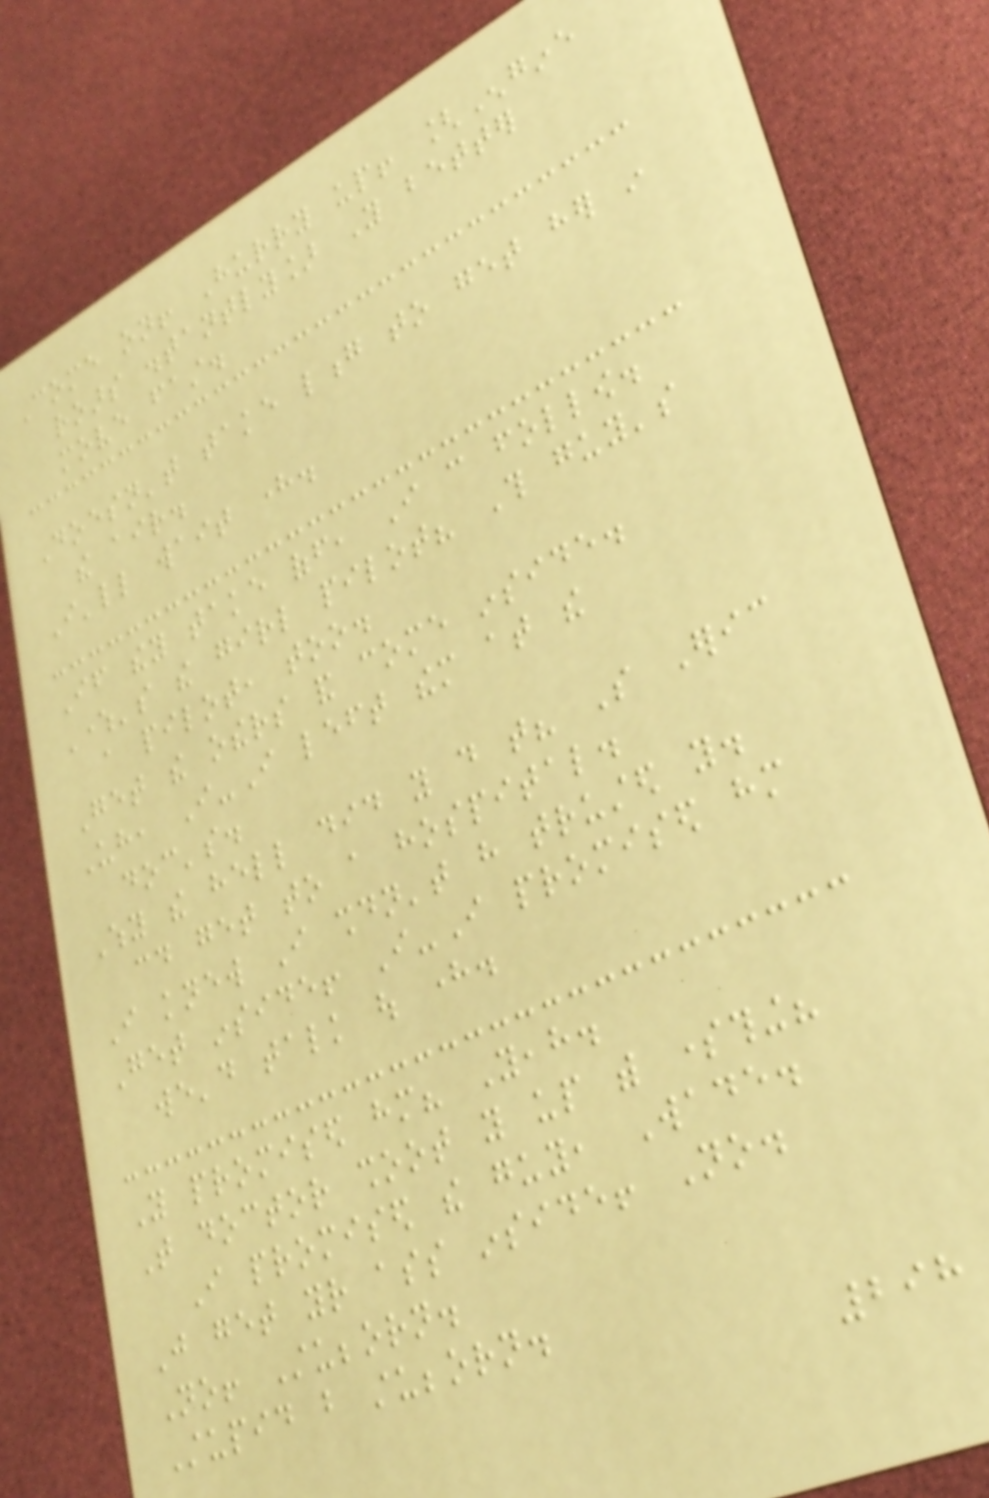Come on! Hurry up! [Engine
roars distantly] You better
move fast.
Doesn't take long to get her in
the air.
I'll wait here.
If they take off, I can follow.
Where's the girl pilot? This guy's
a pilot, too.
Get the others and come inside.
Uh, I-I left them at the
doc's.
Why the hell did you do that? So Eric
could get to a hospital.
I knew I shouldn't have trusted you.
Get inside! I-I promised him
we'd talk out here.
You promised him? Yeah.
That doctor shoot you up with something?
I promised the guy, Wade.
Just get your ass inside! No.
No! Stubborn.
Stupid but stubborn.
298
